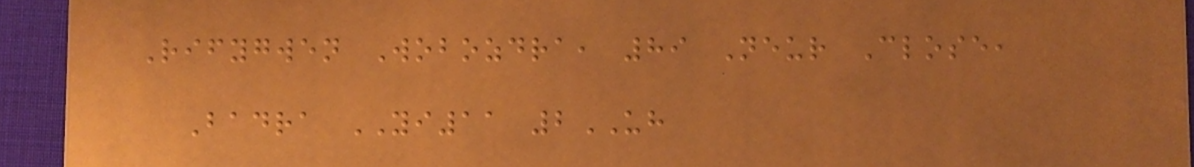Rifygwen Wobozdra, 89 Neur Close,
Badra YI11 2UH
